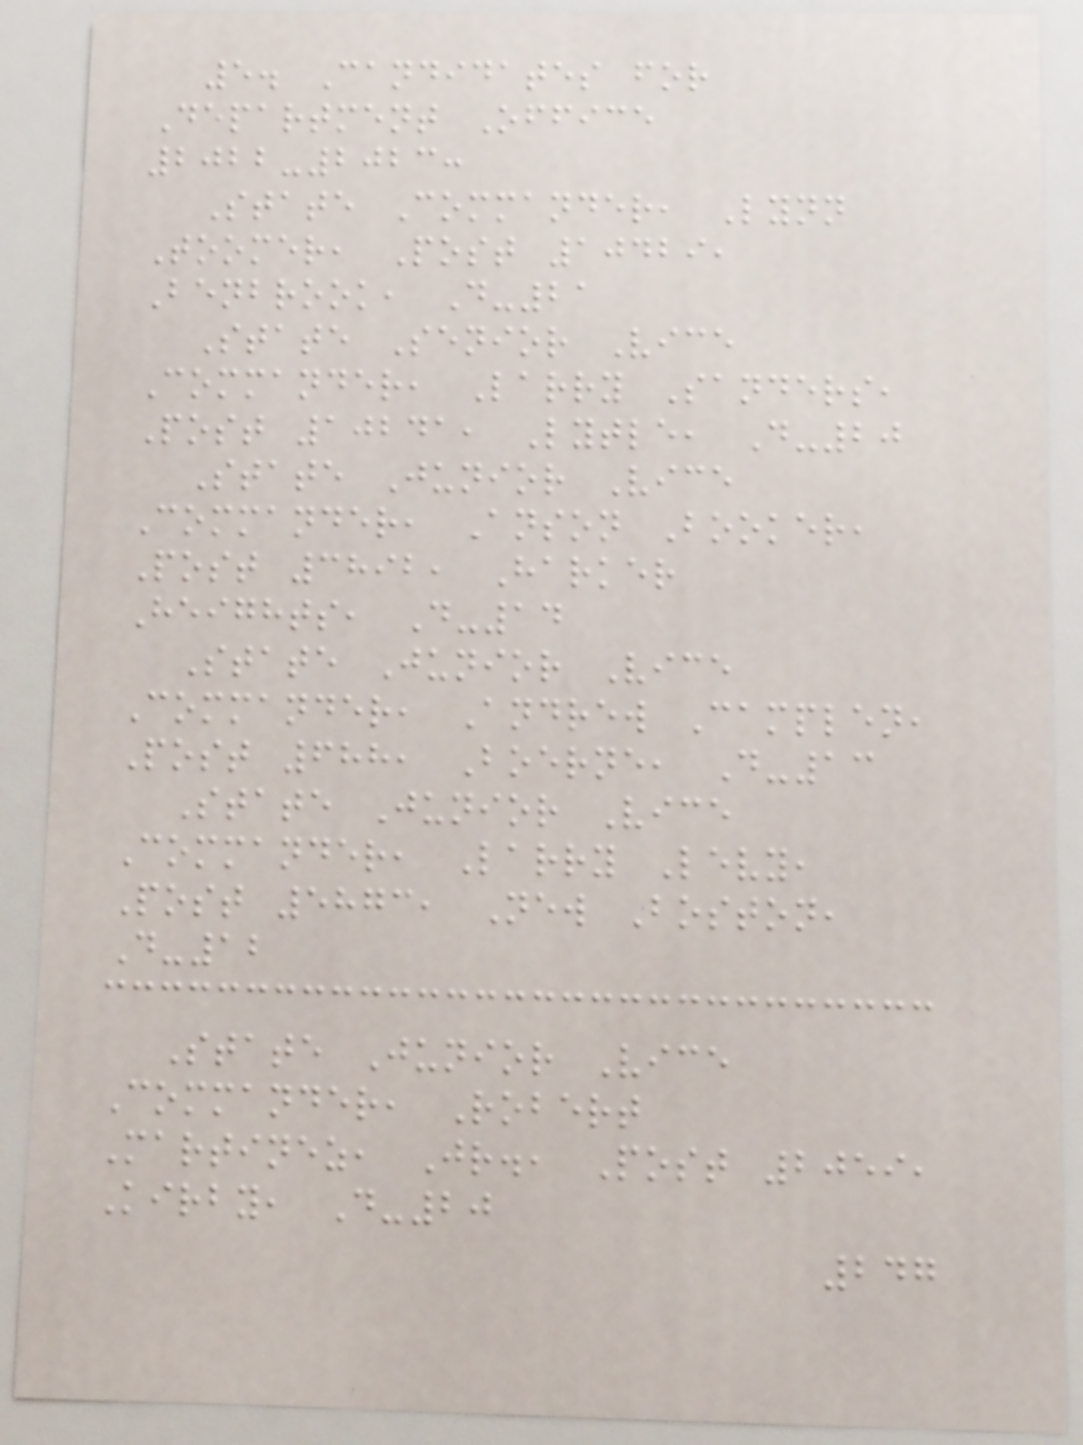5. Candidates for
Department Office
2022-2023:
State Commander, Lynn
Toomer, Post 10429,
Benbrook, D-21
State Senior Vice
Commander, Larry Sanders,
Post 10241, Lytle, D-20
State Junior Vice
Commander, Anson Booker,
Post 3892, Harker
Heights, D-14
State Junior Vice
Commander, Andrew Camplen,
Post 688, Boerne, D-13
State Junior Vice
Commander, Larry Levy,
Post 5873, New Boston,
D-12
State Junior Vice
Commander, Robert
Martinez, Jr., Post 2059,
Kirby, D-20
247
